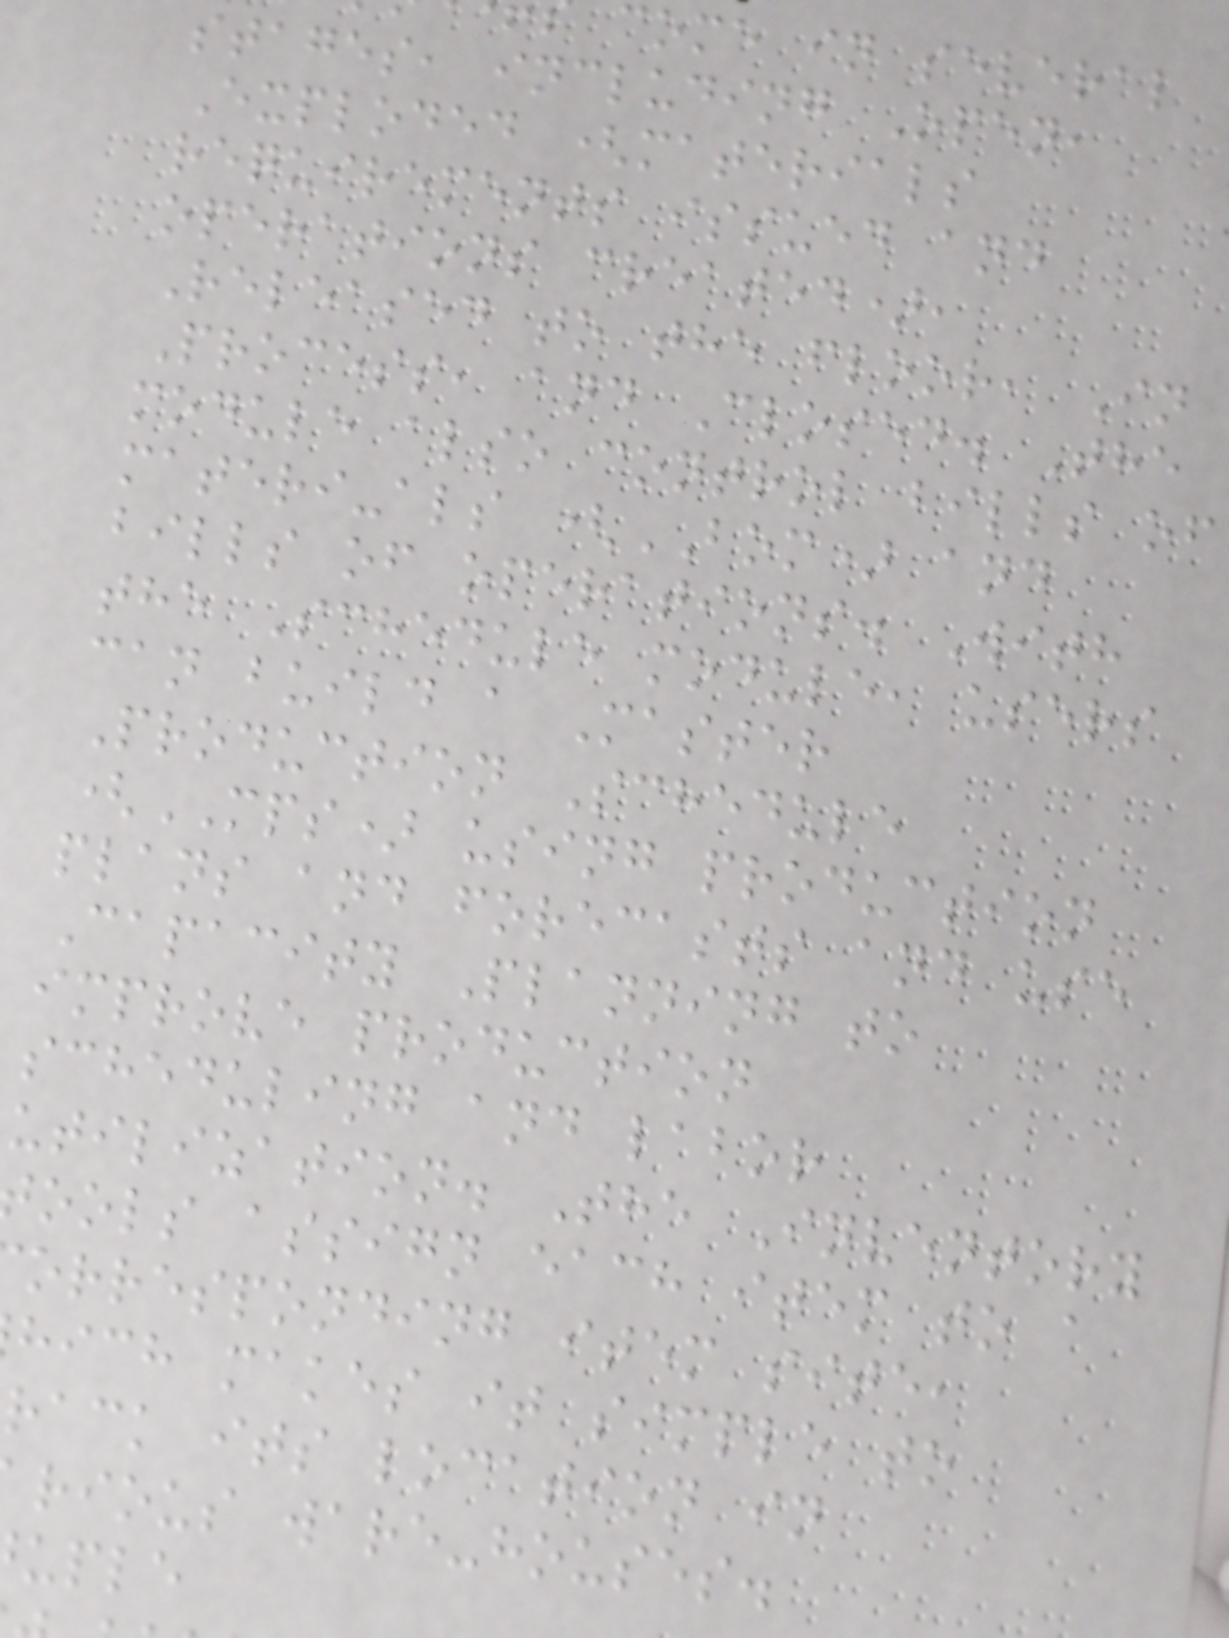come in several
stages, including Open,
Exploded (materials
requirements issued and
operations created),
Released to the floor, In
Process, and Closed. The
module also control bills of
materi-als (BOM) and
bills of operations. With
the Schedule module, users
can build a Master
Production Schedule
(MPS) using production
plans and forecasts and use
Capacity Planning to
improve production
scheduling and labor
utilization. The Inventory
ools assign each item to a
orresponding item site,
hich makes it simple to
rack its location in
rious ware-houses.
uple
